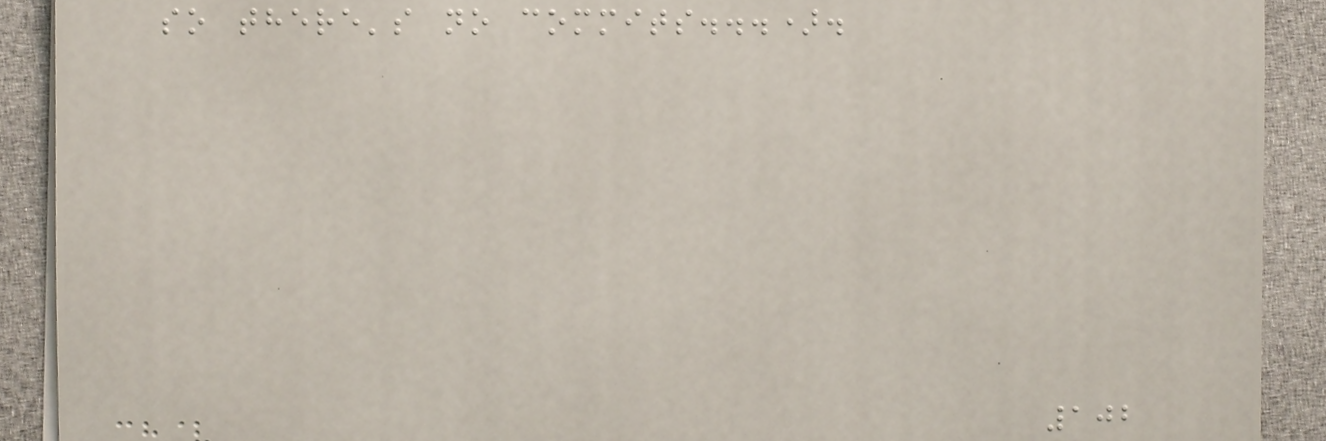so there's no commits...).
102
